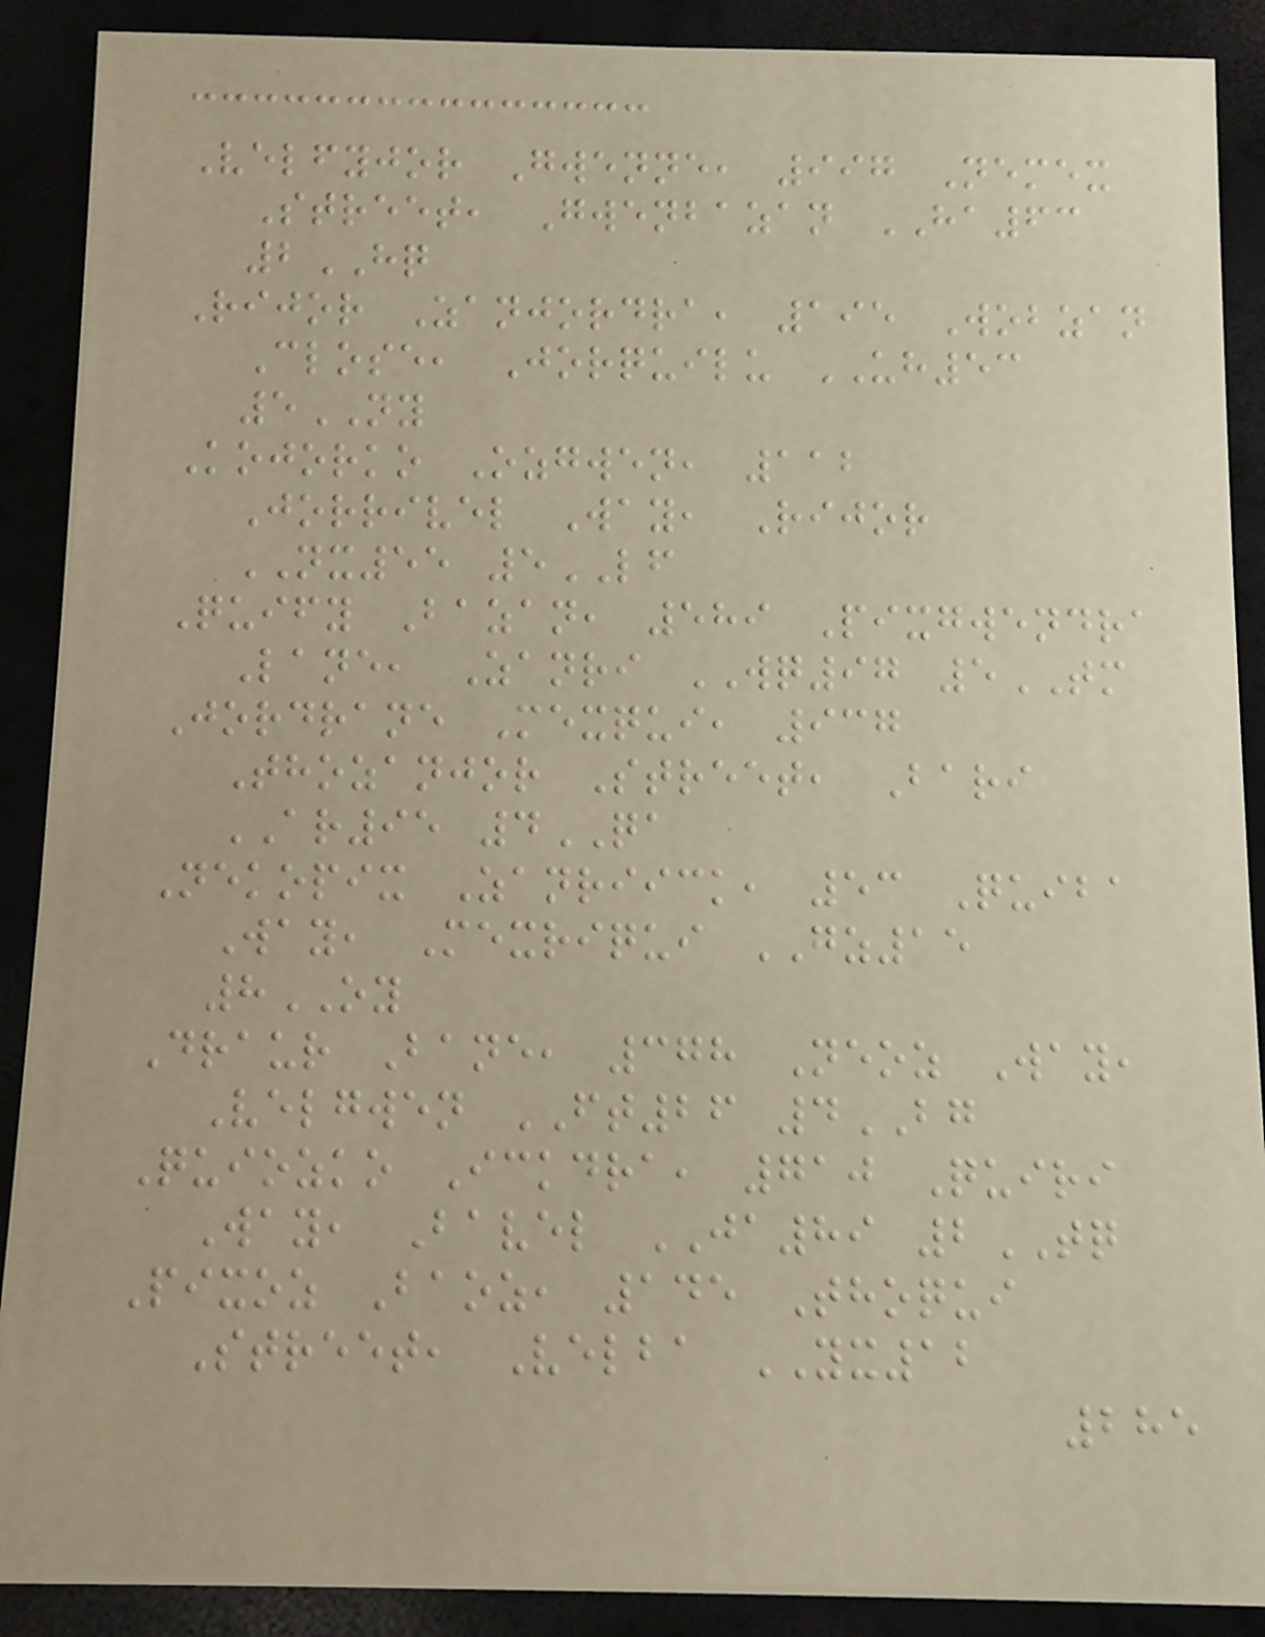Velfyjor Gwenne, 997 Nemex
Street, Gwenbazan HA63
2HQ
Rijor Zanjordra, 195 Wobzan
Close, Jorquilu UH53
5NY
Kojorko Ozgwen, 112
Jorrivel Way, Rijor
NX55 5LF
Quify Bazan, 589 Pixgwendra
Lane, Zanri WQ97 5TM
Jordrane Mexqui, 937
Thozanjor Street, Bari
AR95 4QA
Nekopix Zanriick, 53 Quiba
Way, Mexriqui GZ15
8OY
Draur Bane, 378 Neoz Way,
Velgwen FT26 4BG
Quiozko Ickdra, 710 Quiri
Way, Bavel JA89 2TQ
Pixoz Baoz, 145 Thoqui
Street, Velba YX12
285
